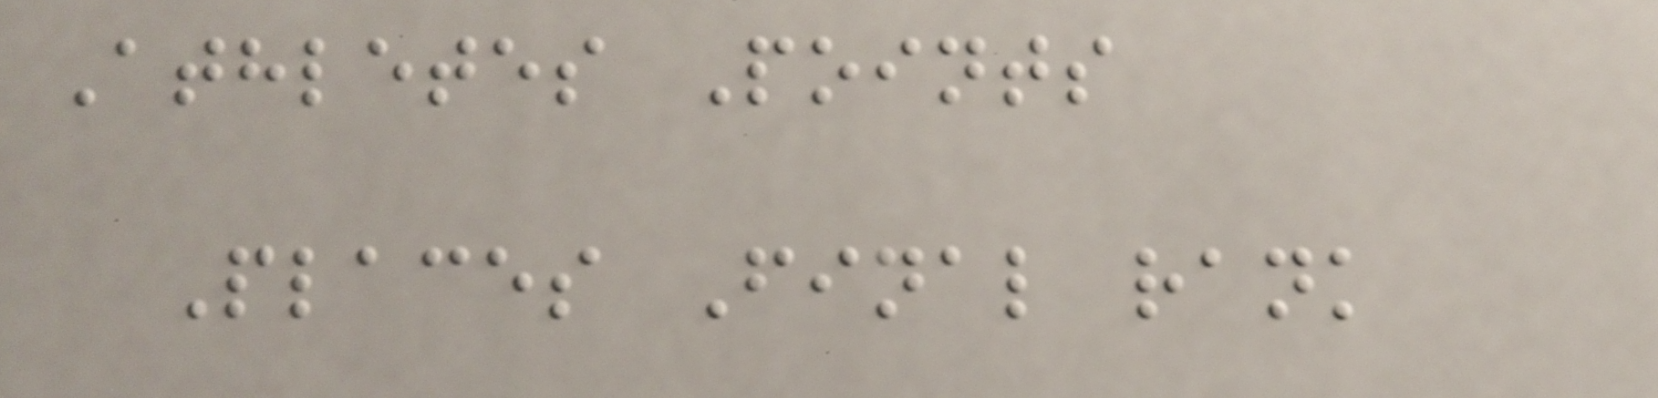Athletes Points
Places Final rank
